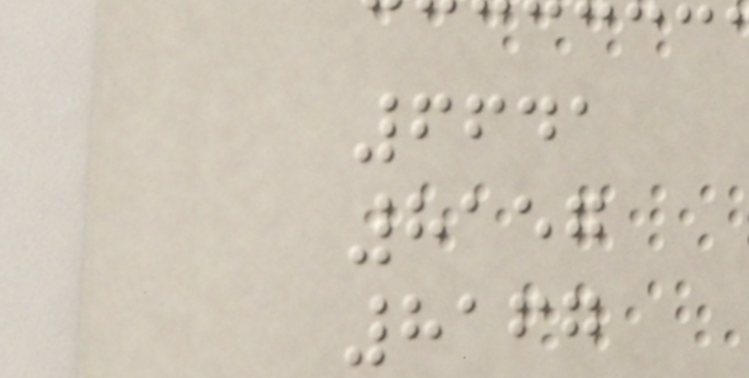6641
8157
8167
